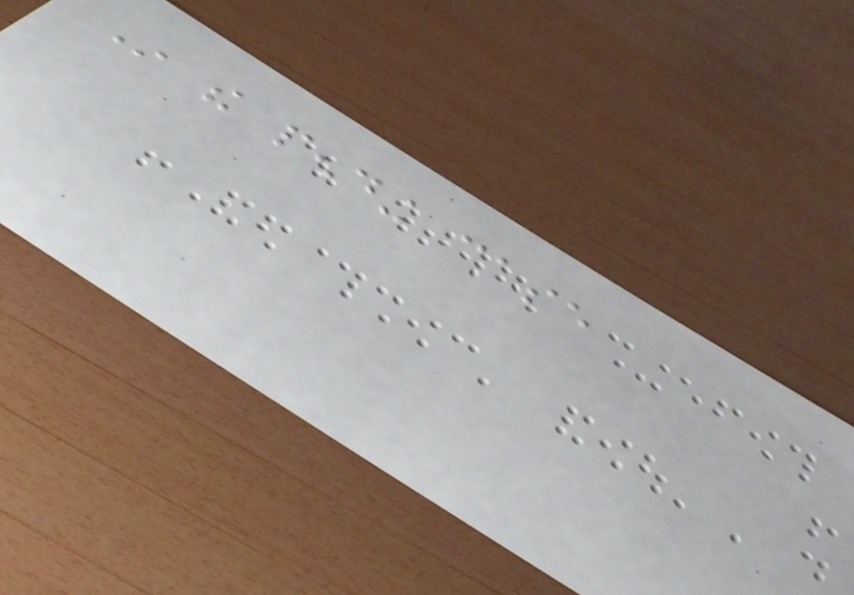In the pending case
